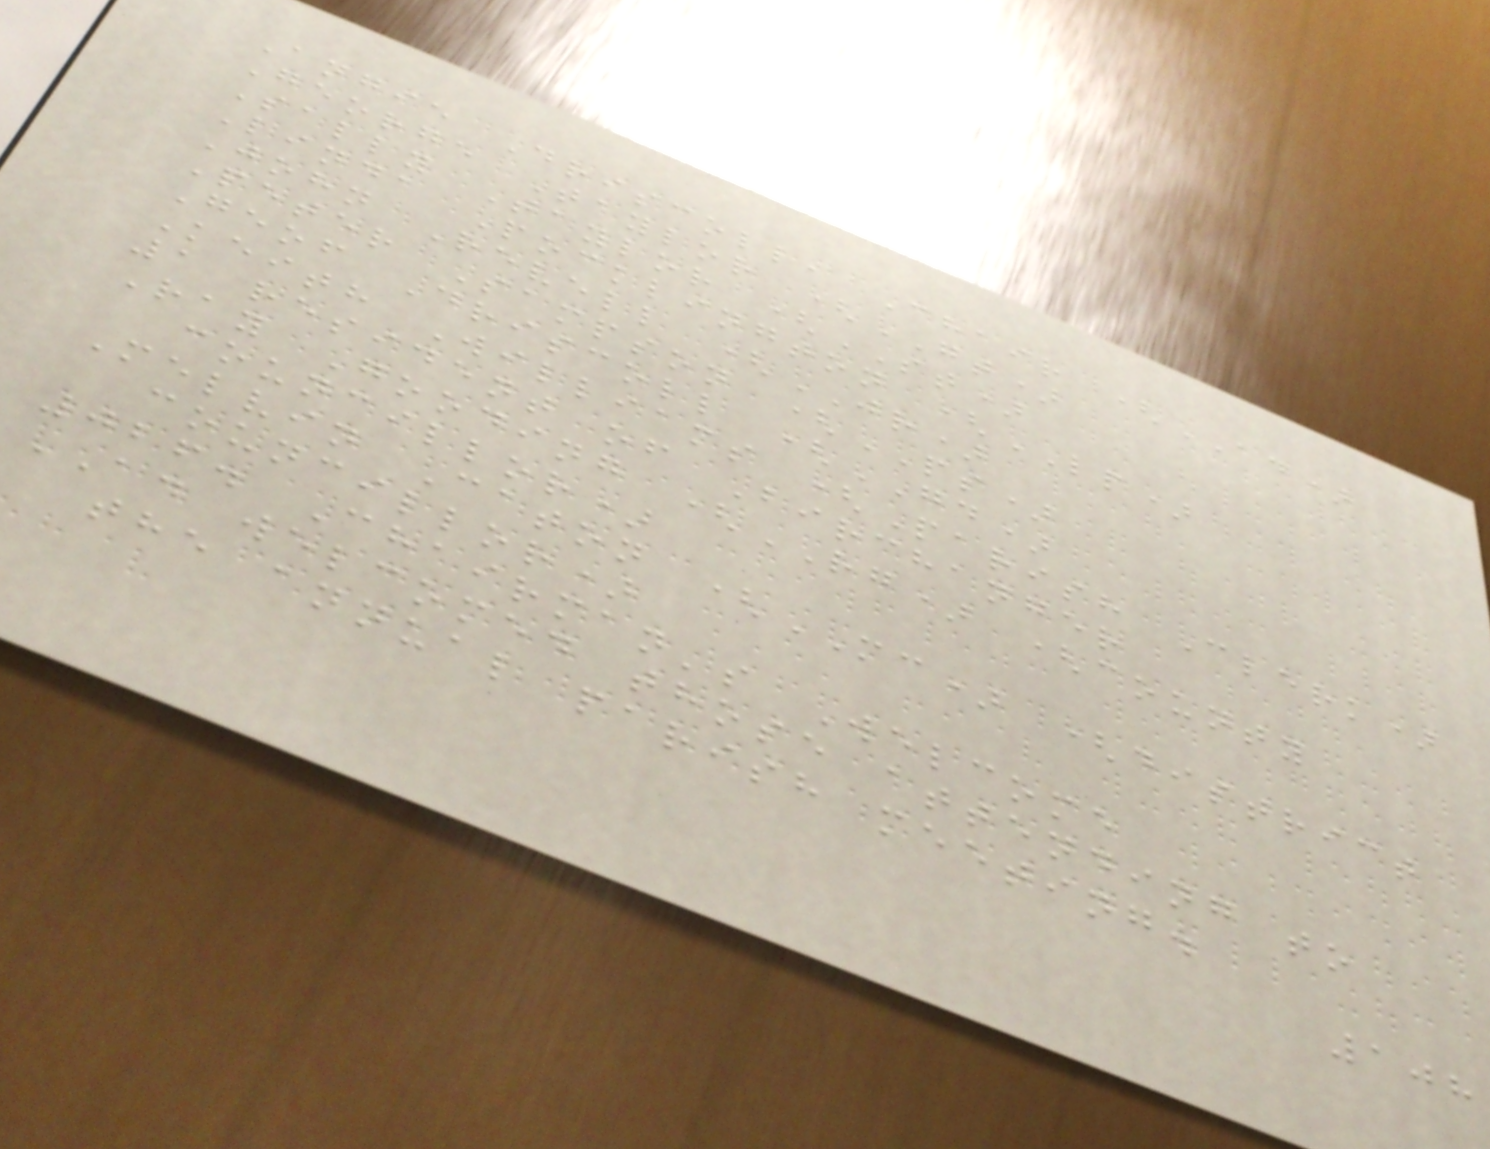Angie Driscoll, Chair (AD)
George Taylor (GT)
Sally Taylor (ST)
Linda Pocklington (LP)
John Revell (JR)
Peter Sampson (PS)
Geof Driscoll (GD)
Keith Williams (Parish Clerk)
1 resident of Birchanger
Ray Gooding (RG) (county
councillor)
Melvin Caton (MC) (district
councillor)
026. Chairman's Welcome
AD welcomed those attending to
the annual parish meeting.
108
